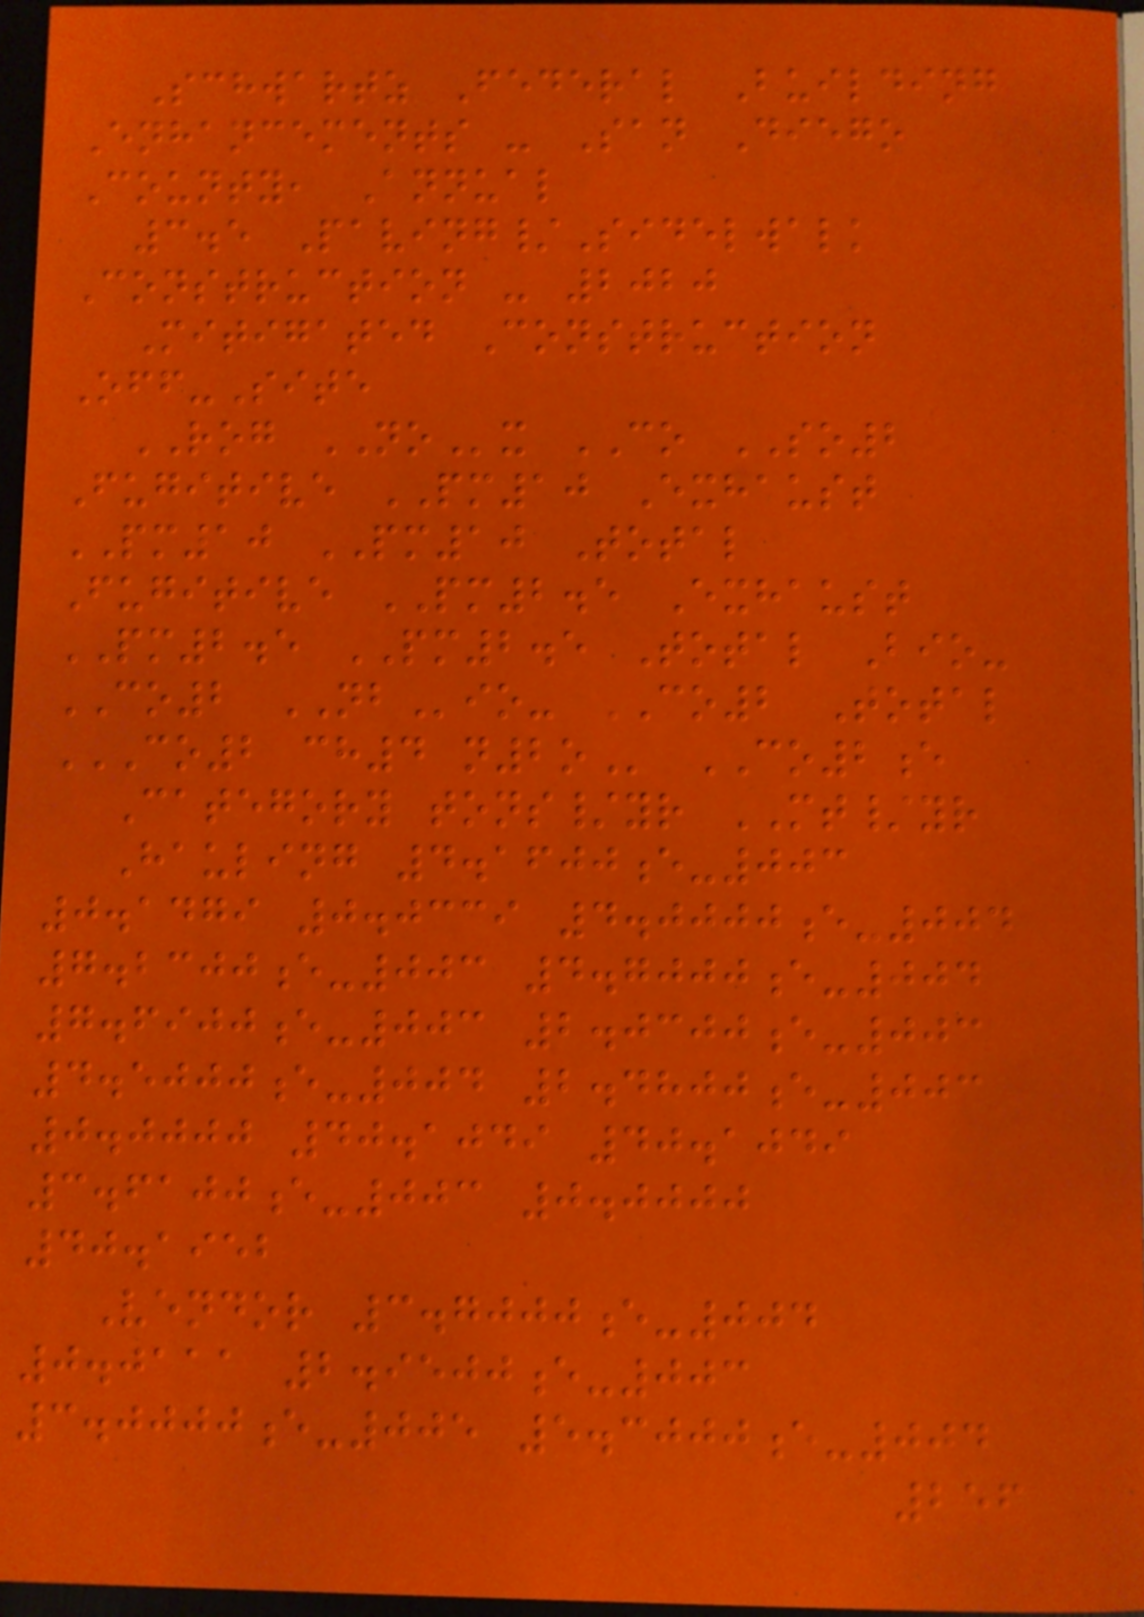Schwartz Federal Building
Enhancements - San Diego
County, Annual
3.5 Paving/Sidelwalk
Construction - 2020
Mitigated Construction
Off-Site
ROG NOx CO SO2
Fugitive PM10 Exhaust
PM10 PM10 Total
Fugitive PM2.5 Exhaust
PM2.5 PM2.5 Total Bio-
CO2 NBio- CO2 Total
CO2 CH4 N2O CO2e
Category tons/yr MT/yr
Hauling 4.1600e-003
0.1479 0.0339 4.0000e-004
7.2300e-003 4.7000e-004
7.6900e-003 2.0300e-003
4.5000e-004 2.4800e-003
0.0000 40.1049 40.1049
3.6100e-003 0.0000
40.1952
Vendor 3.7000e-004
0.0111 2.9500e-003
3.0000e-005 5.3000e-004
256
